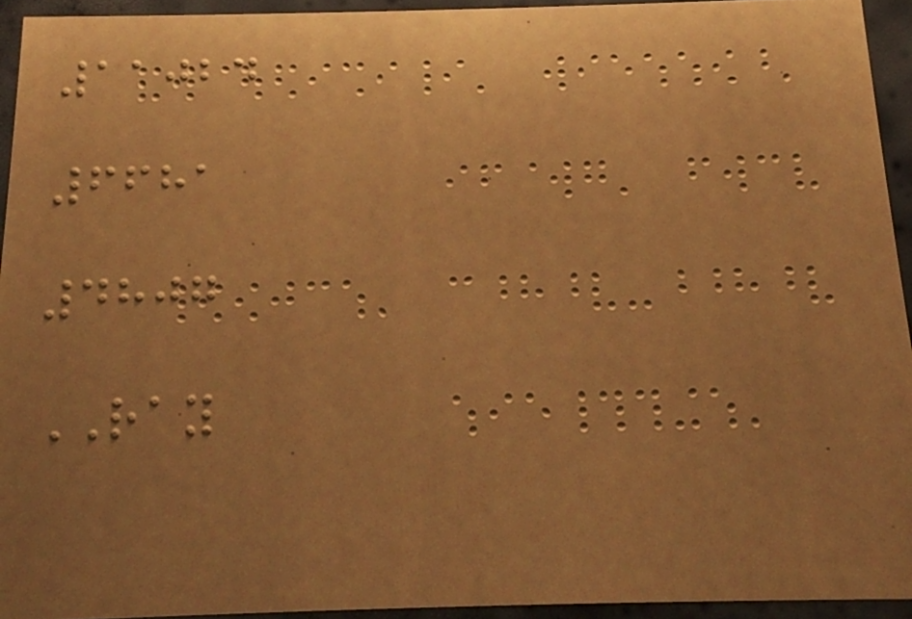11024
6681
4807
RAY
